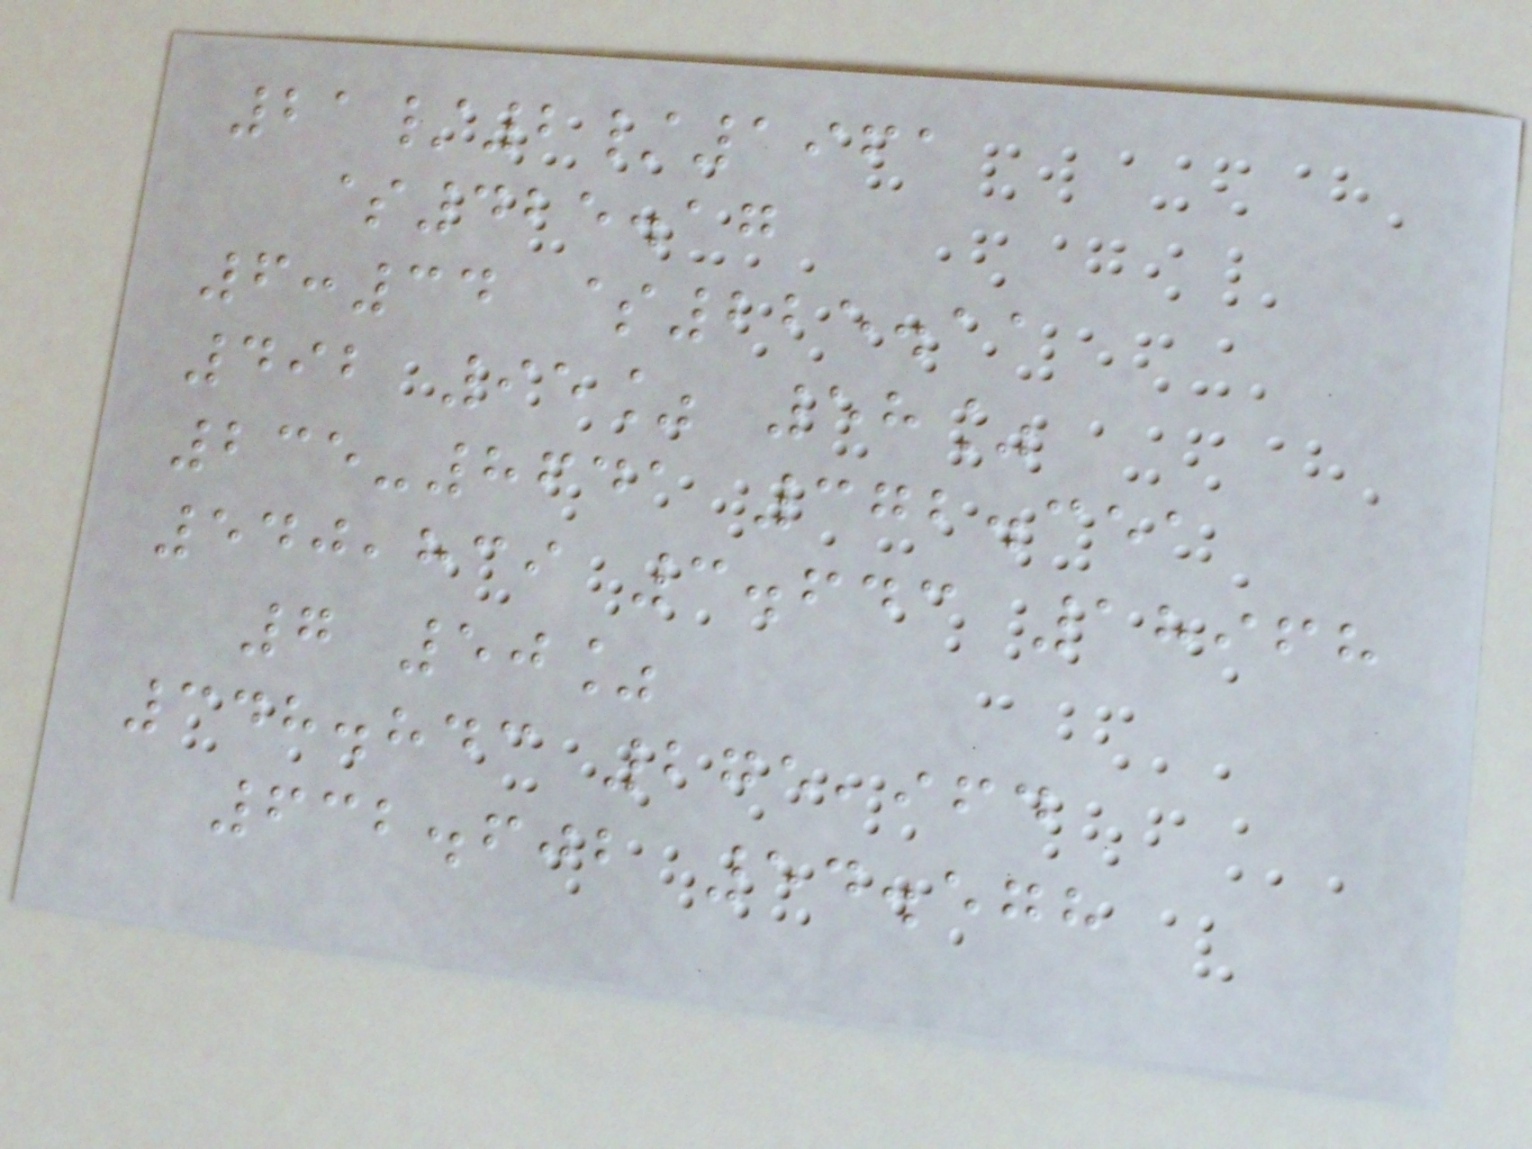21/2/1961
$425.17
6:34 $225.11
492 95% 58%
235-8641 372.351
540,839 3.643 18968
7 50%
348.843 275,964
632.602 54.578
